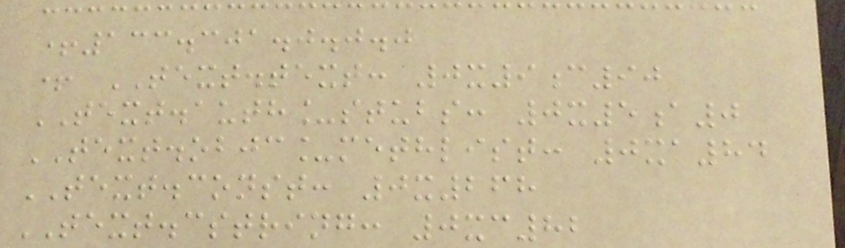+133.301.0.0.0
+ TEXT.text: 0x9c90
TEXT.auth_stubs: 0x5a0
TEXT.objc_methlist: 0xa84
TEXT.const: 0x268
TEXT.cstring: 0xc82
